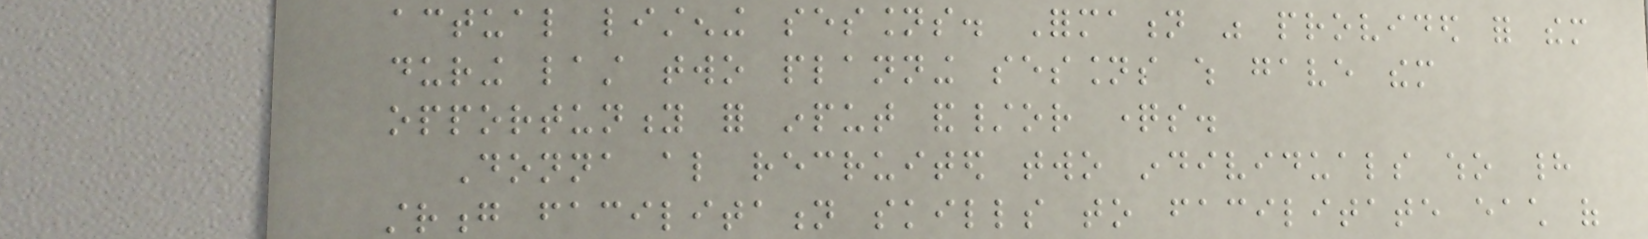actual listening sessions. Formation was provided for them
during last two planning sessions which gave them
opportunity for input and/or questions.
Donna also recruited two individuals who had
strong facilitation skills to facilitate each of
